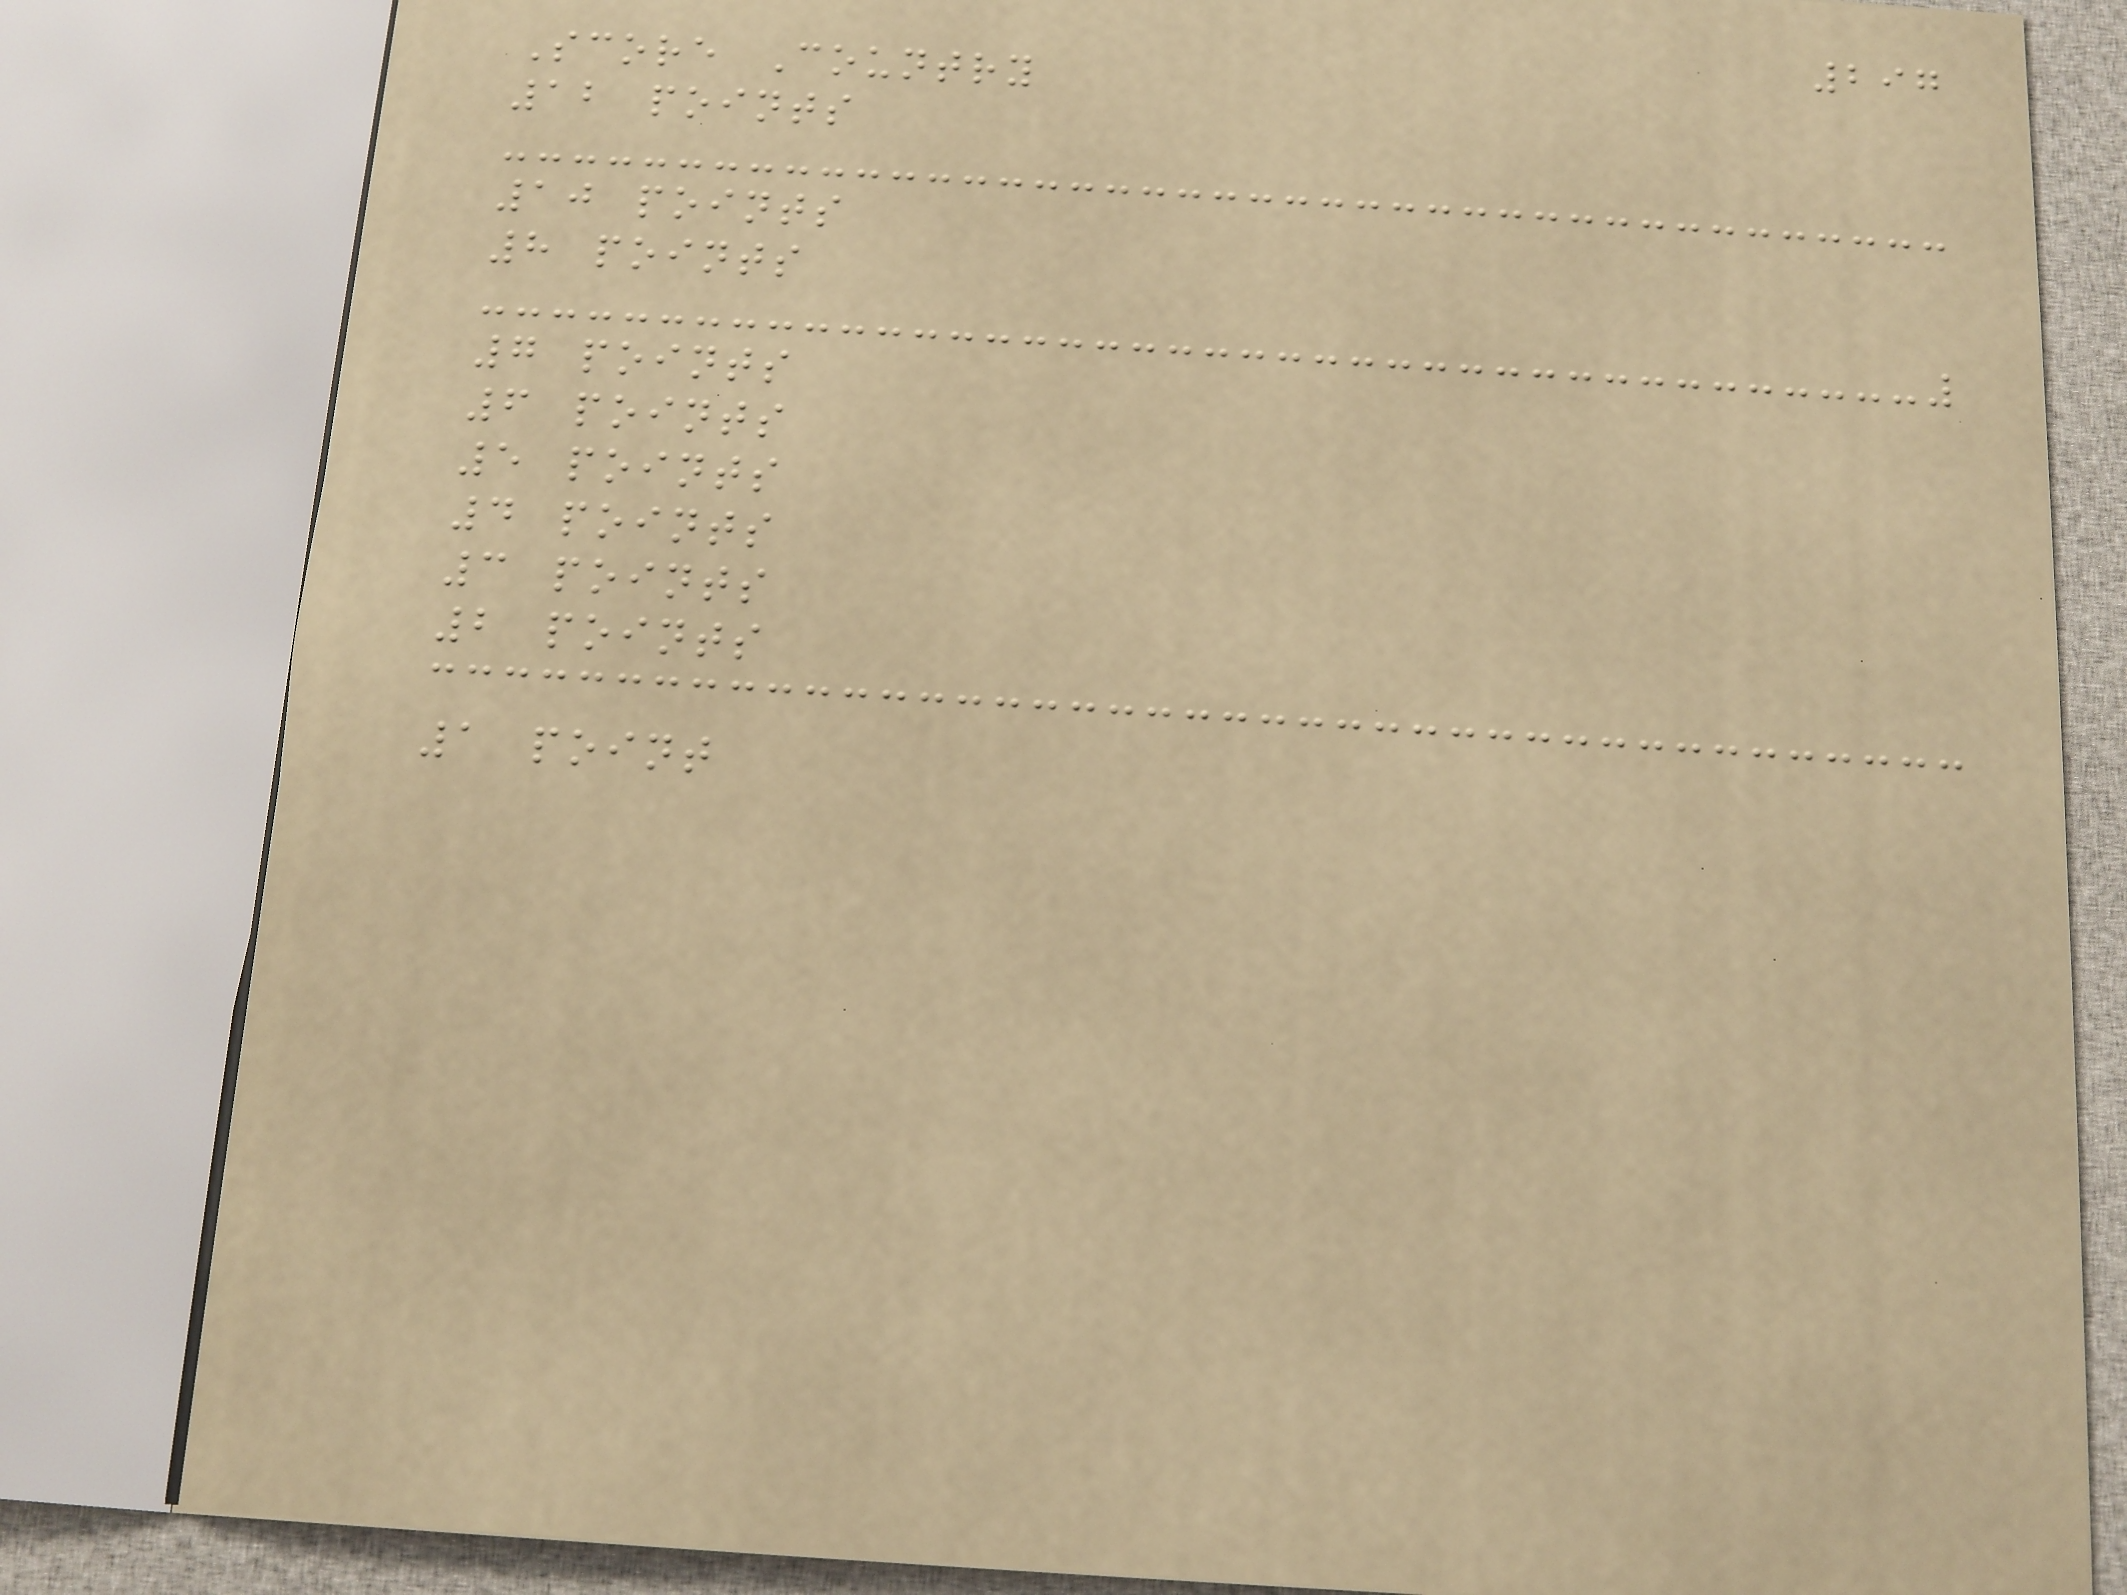297
Score Country
12 points
10 points
8 points
7 points
6 points
5 points
4 points
3 points
2 points
1 point
